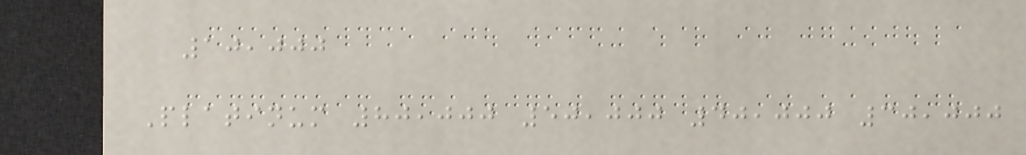10,000
Platinum 80,000 50,000 40,000 30,000
